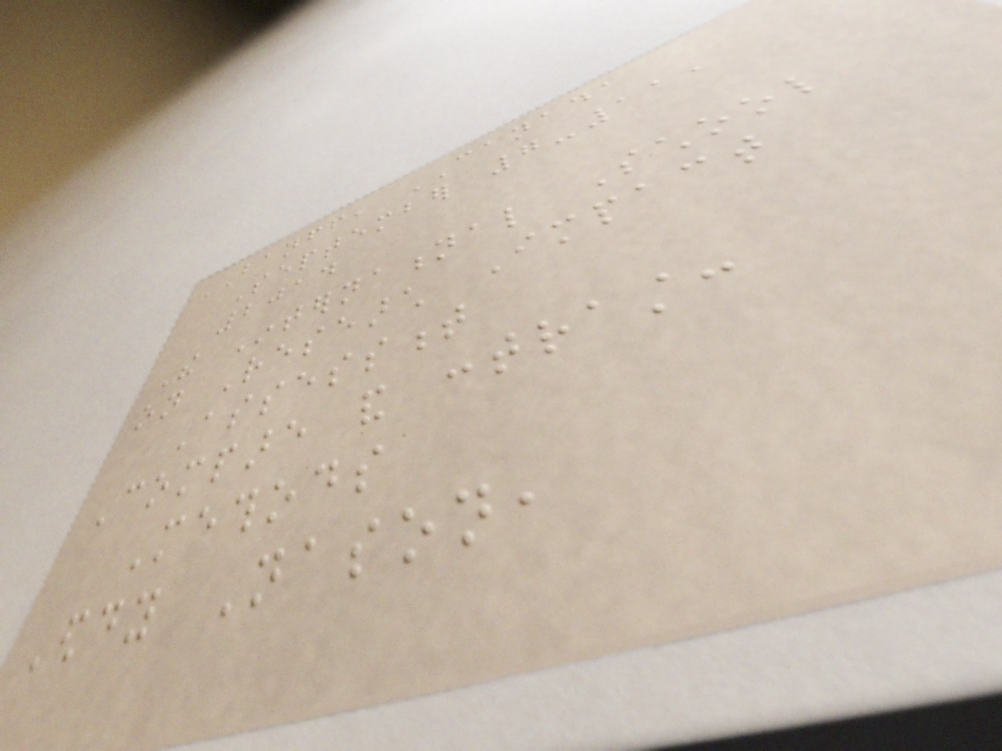BANFF, CANADA
September 7-11,
2014
The International School
on Research Impact
Assessment
Compare and contrast:
Methods
Eddy Nason,
